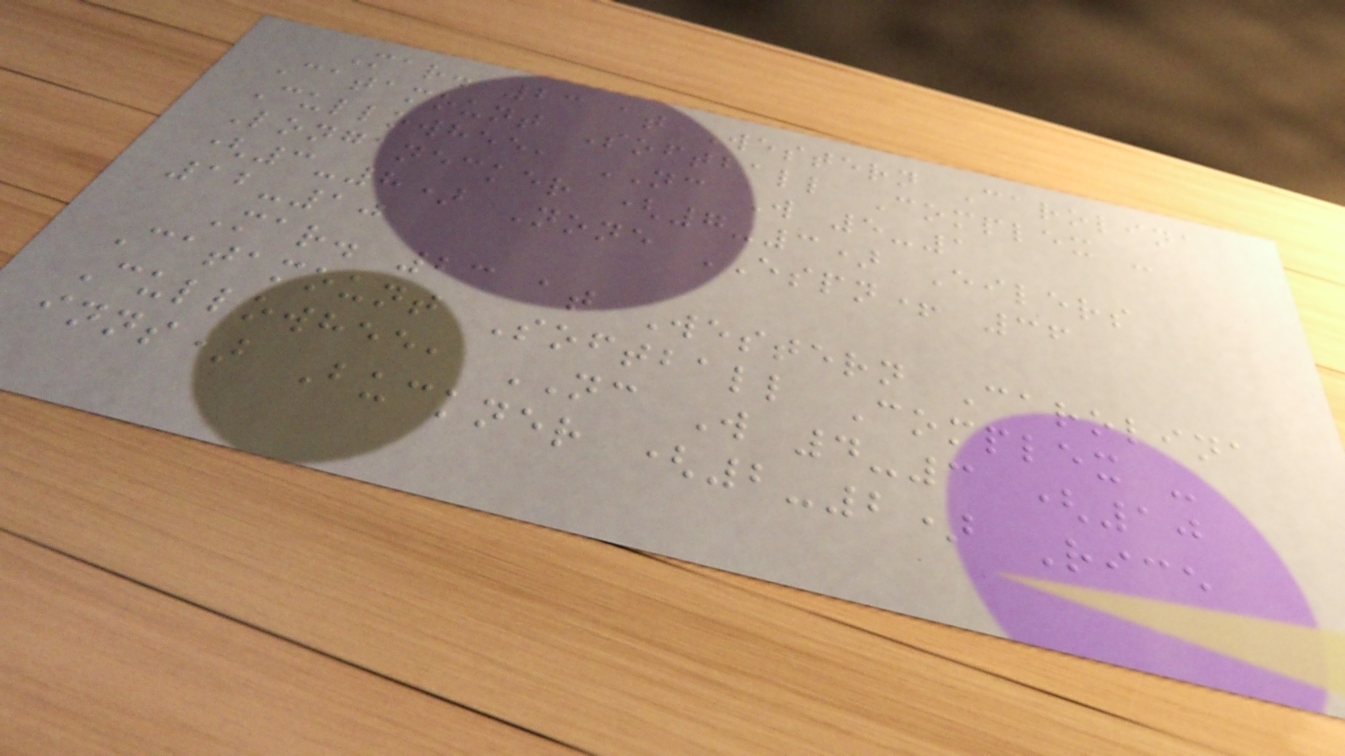Mar. 23 at Western Carolina
Catamount Softball Complex -
Cullowhee, NC W 5-1
Longanecker (7-3) Eilers
(3-8) None ESPN+ 36
12-10
Mar. 23 at Western Carolina
Catamount Softball Complex -
Cullowhee, NC W 4-3 (10
inns) Buckner (2-2) Rice
